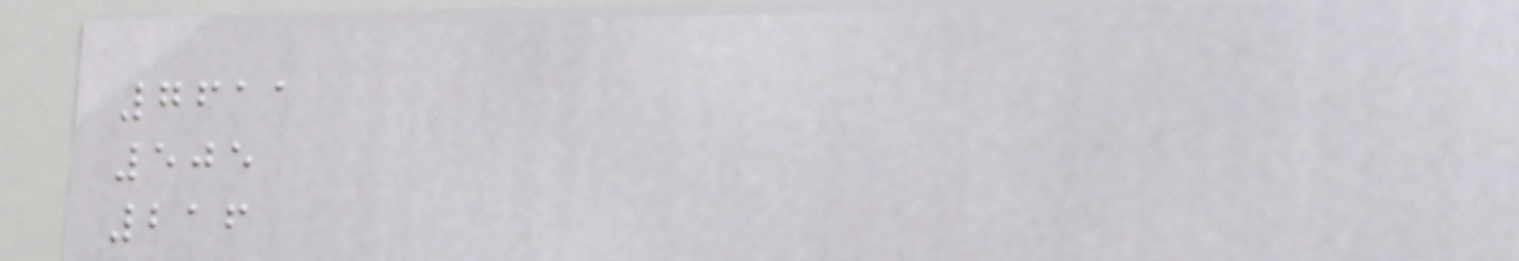7611
505
216
